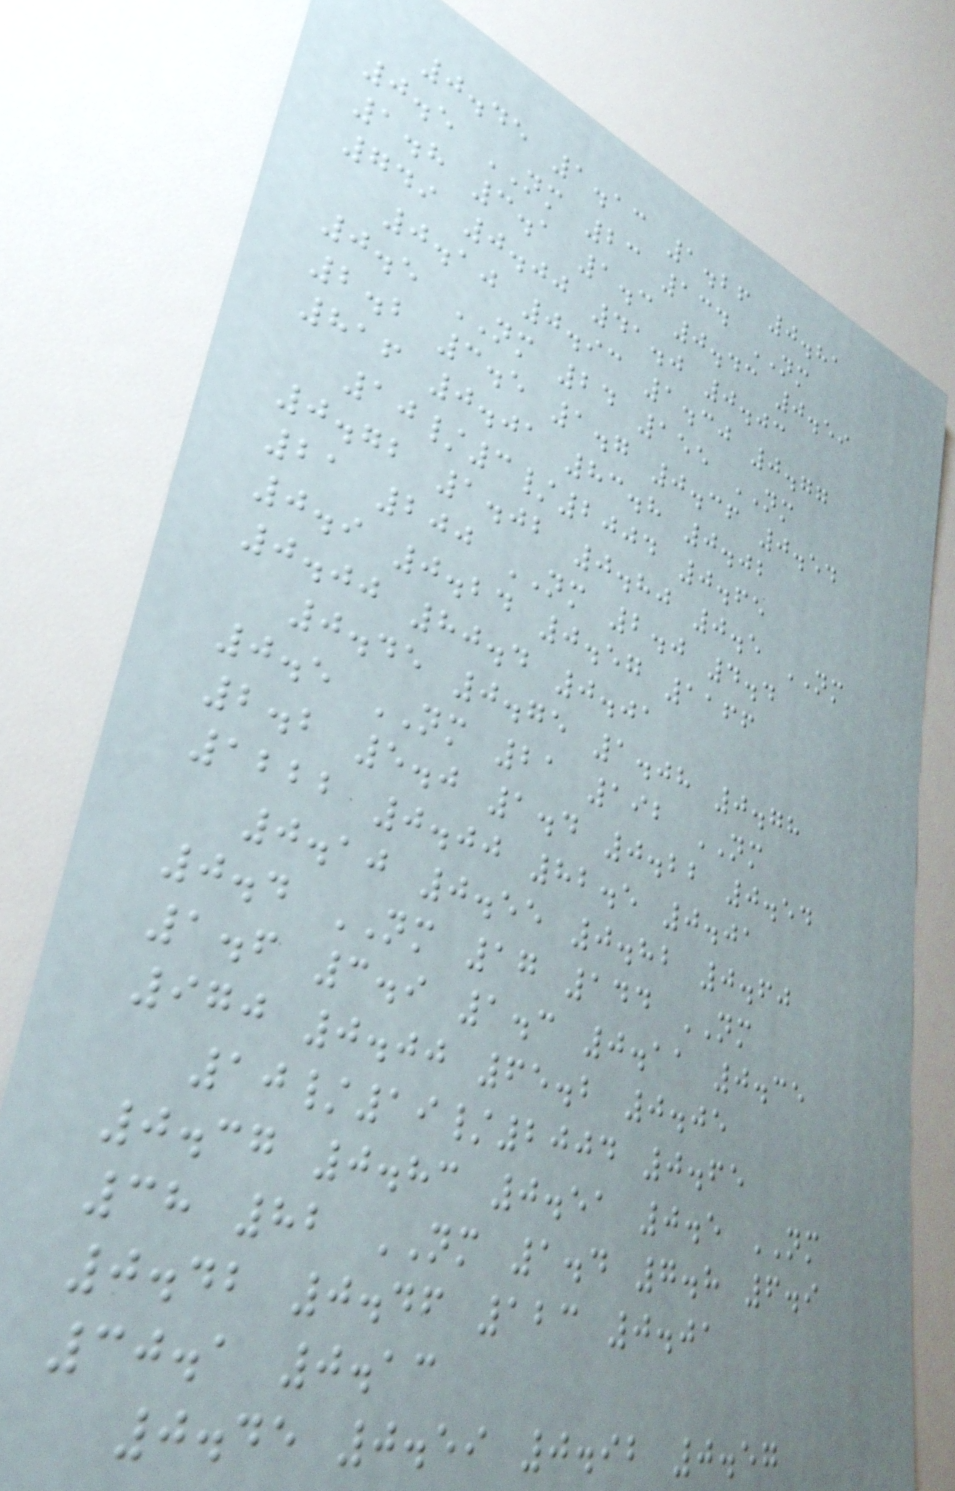0.45 1.13 1.26 0.81
0.5 NM 23 134 NM
1.8 3.1 1.3 0.43 0.59
749 0.00 41.0 0.03
0.10 0.93 1.30 0.77
0.5 NM 24 155 NM
2.2 3.5 1.7 0.36 0.54
816 0.01 83.8 0.02
10/3/2004 0.65
0.72 1.02 0.80 0.5 NM
21 200 NM 2.0 4.4
0.9 0.24 0.57 1166
0.00 80.4 0.01
0.45 0.75 1.08 0.78
0.5 NM 21 192 NM
2.2 5.0 1.4 0.22 0.54
1222 0.00 82.5 0.01
0.10 0.55 0.82 0.60
0.4 NM 17 144 NM
1.6 3.9 1.3 0.11 0.35
970 0.00 65.2 0.05
10/19/2004 0.65
0.37 0.83 0.51 0.5 NM
38 82 NM 1.4 7.8 6.9
0.42 0.46 123 0.01
30.1 0.13
0.45 0.59 0.92 0.57
